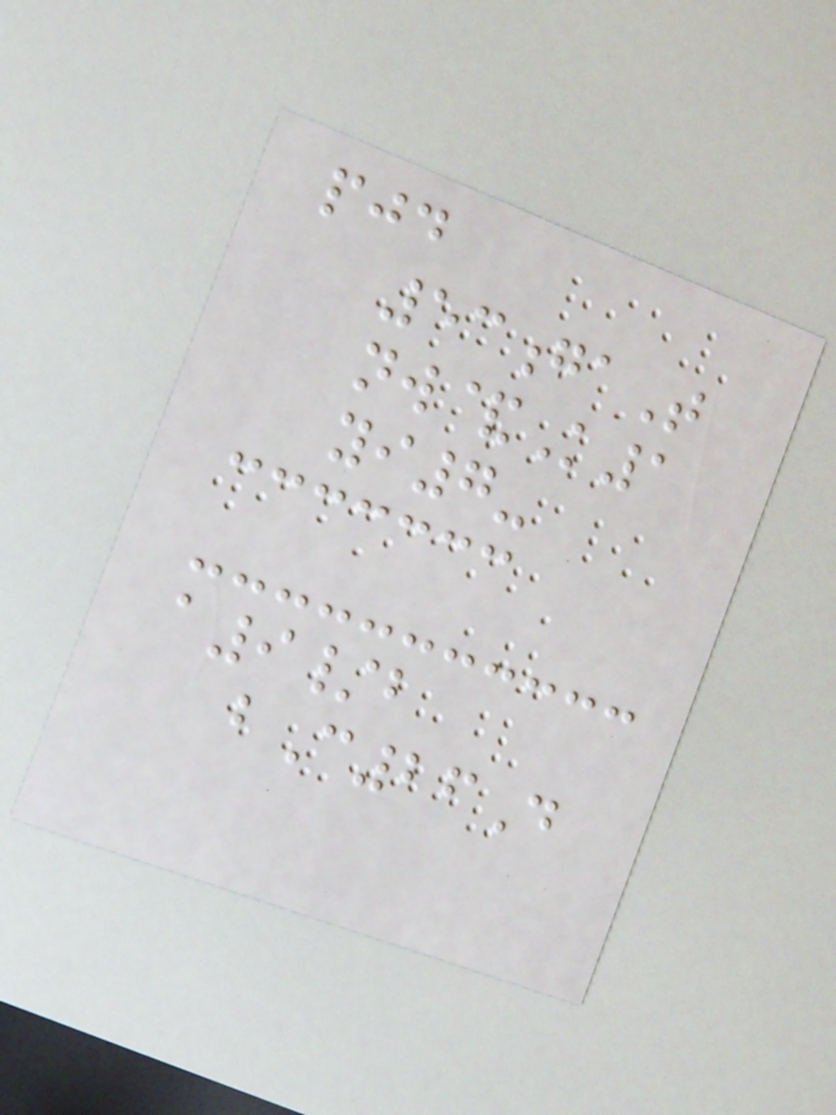pjd
53gaT
nw&K1
yi7-
a9/b
bC26D
